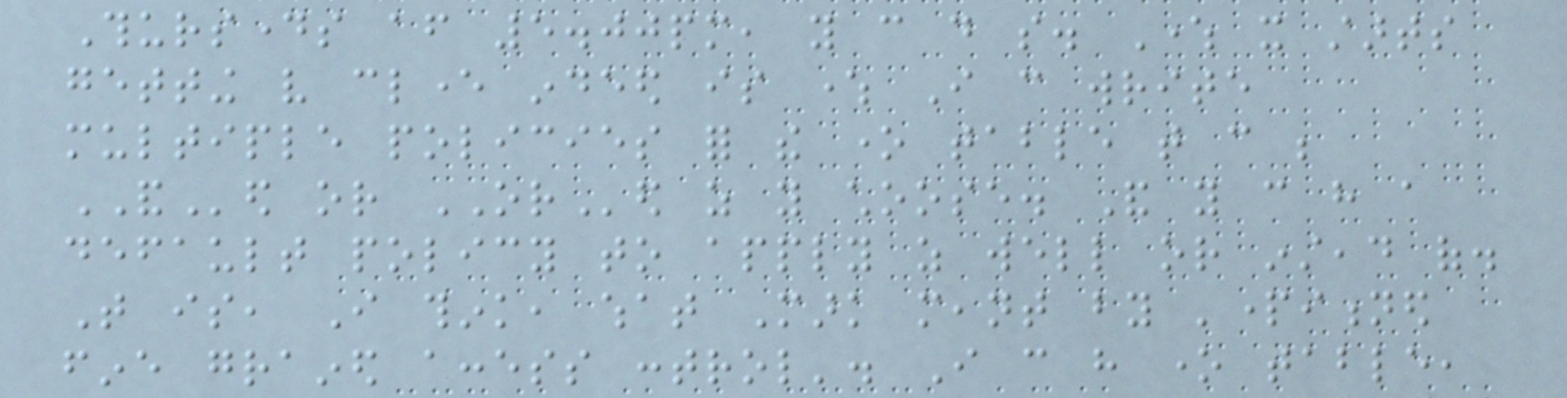Thursdays after 5.00pm, you can do so. Where it starts
getting very clever indeed is where I can write
multiple policies for the one table that can be
ANDed or ORed as you choose. And you can have a
default policy to apply as well or instead of.
That is, I think, what Mark meant by 'partitioned
fine grained access control'. I can have one table,
